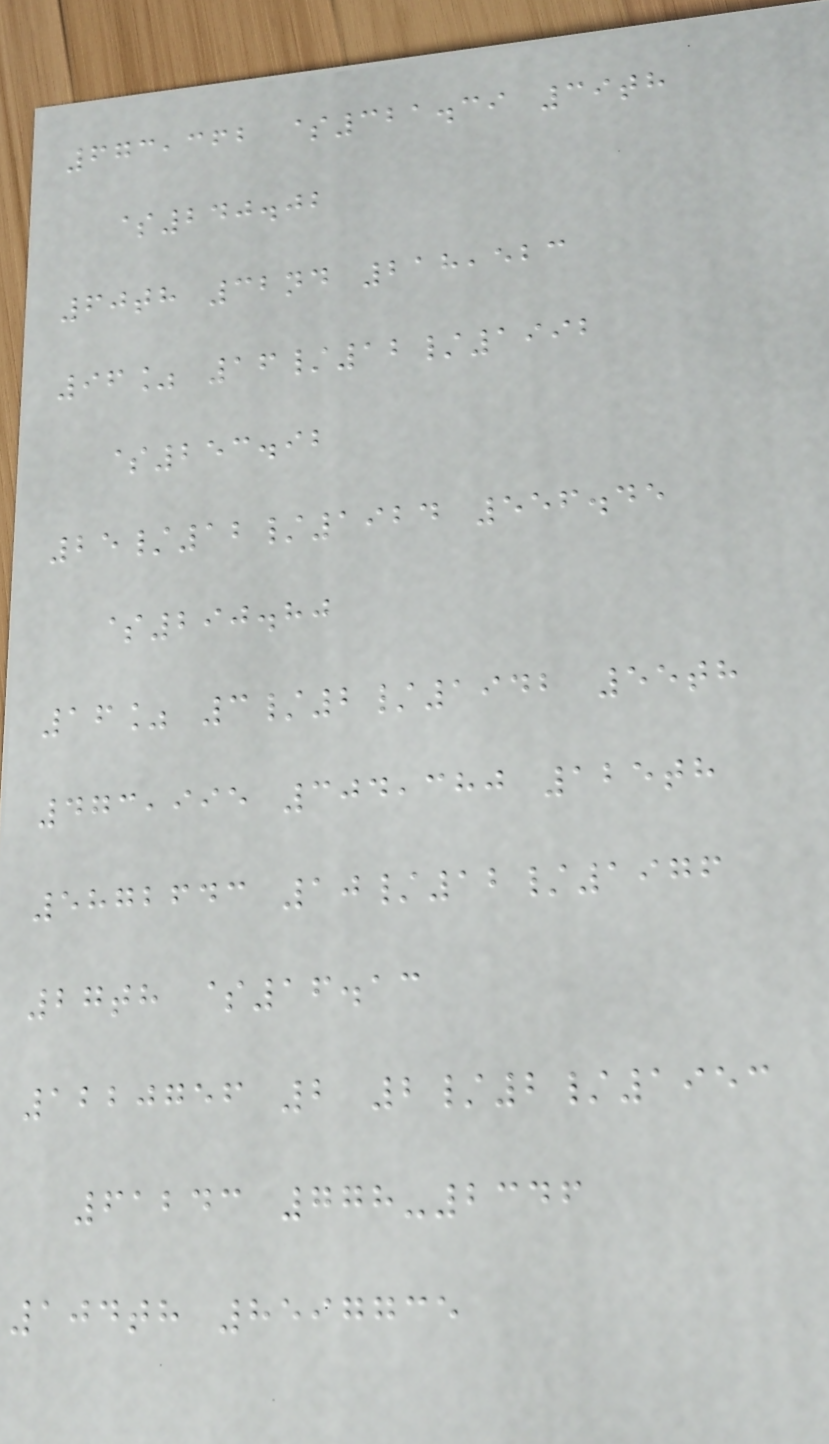673,362 $321.39 39th
$240.02
60th 32nd 218,523
96% 16/12/1992
$253.92
25/12/1924 556.45
$290.80
16% 3/2/1942 55th
473,995 304,380 125th
5872643 10/12/1976
27th $16.13
1220756 2 2/2/1953
61243 778-2346
104th 8597735
